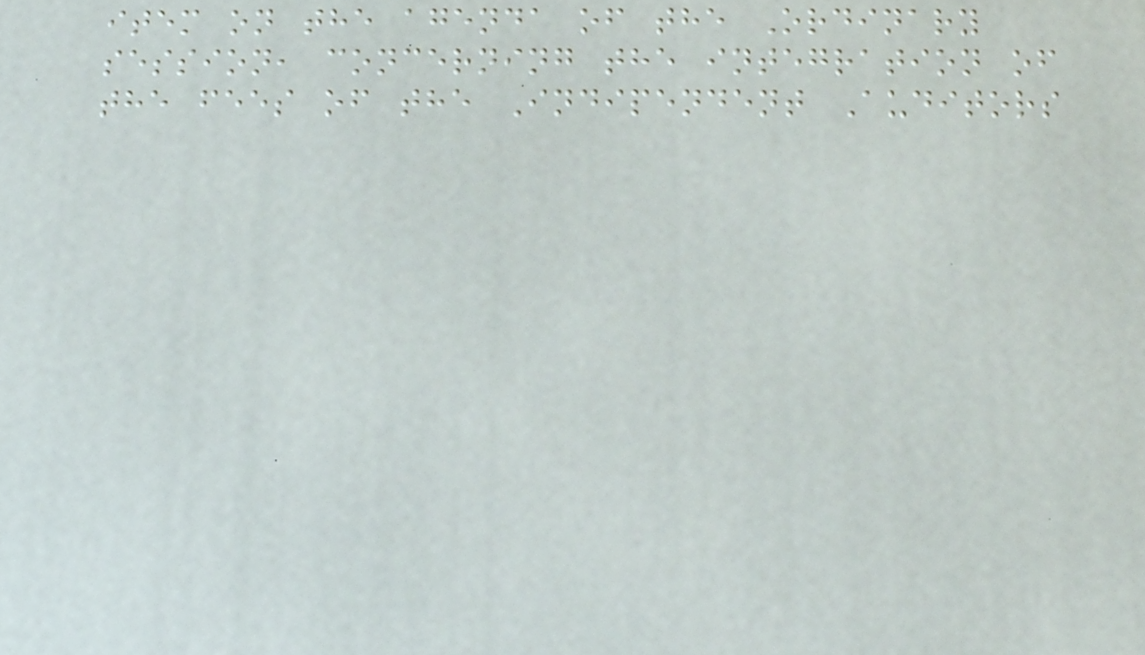item on the agenda of the Ordinary
session, concerning the integration of
the fees of the Indipendent Auditors
